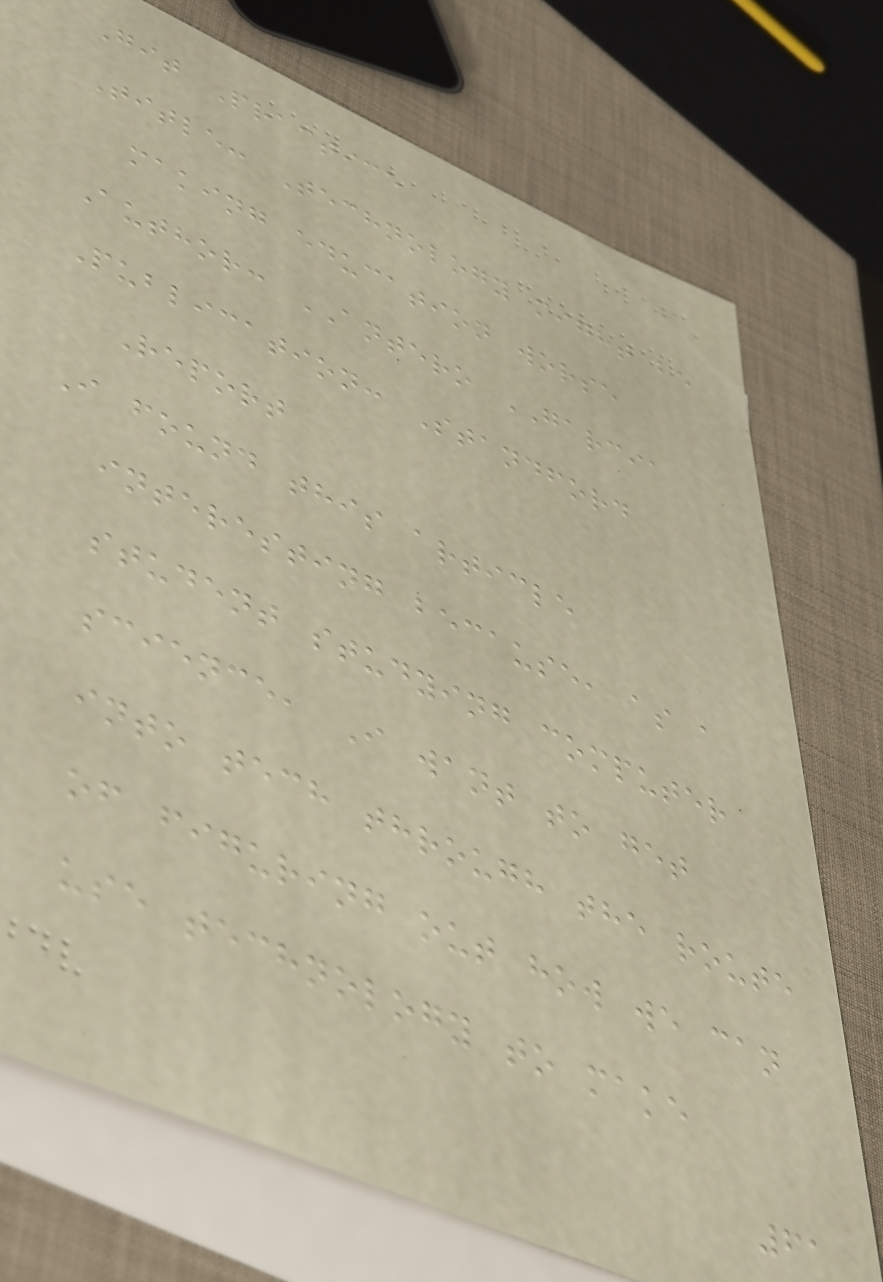Git Practice
Title: Technology might be
making education worse
Author: ANTERO GARCIA
Publication: Standford
Report
I found this article
interesting because, as a
student studying computer
science, I want to get
into tech through the route
of figuring out how we can
use technology to make
61
